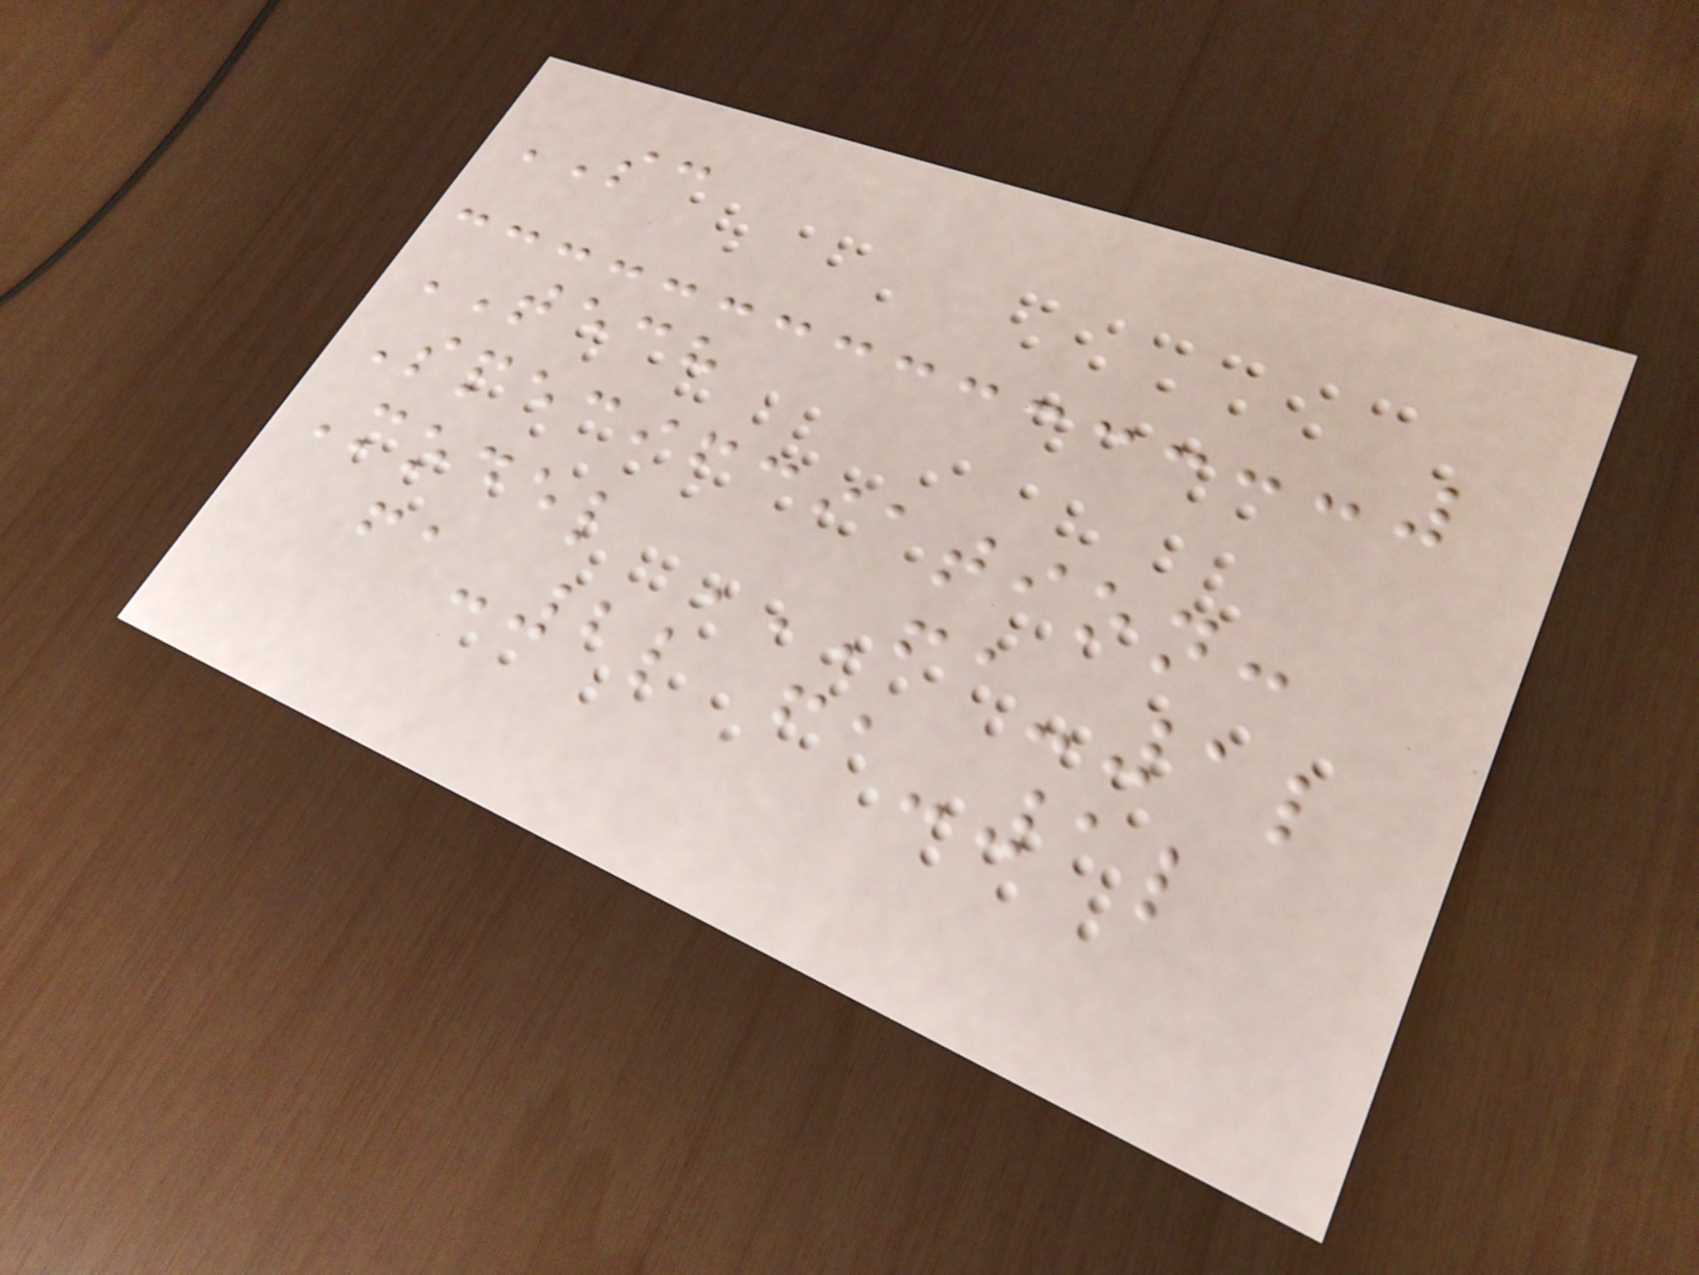SC
TECH
Specifciation:
Model FA-1L
FA-2L FA-1L
